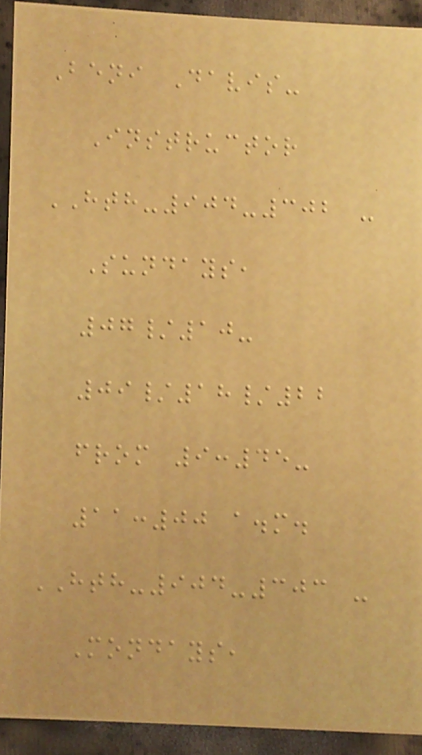Beni Davis-
Instructor
HTH-904-302 -
Sundays,
07/10-
09/18/22
from 9:45-
11:00 a.m.
HTH-904-303 -
Mondays,
